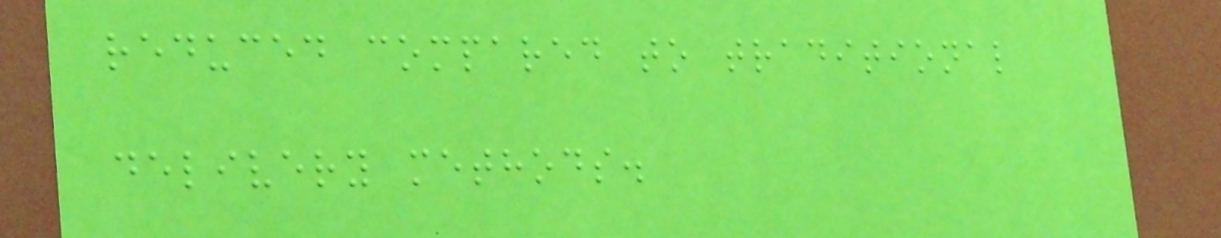reduced compared to traditional
delivery methods.
